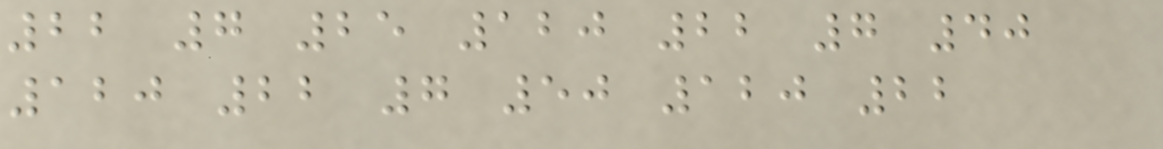22 7 25 120 22 7 40
120 22 7 50 120 22
